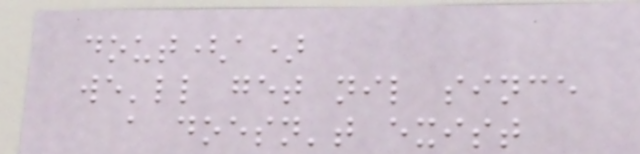dout(a)
we'll get nil since
a doesn't exist
